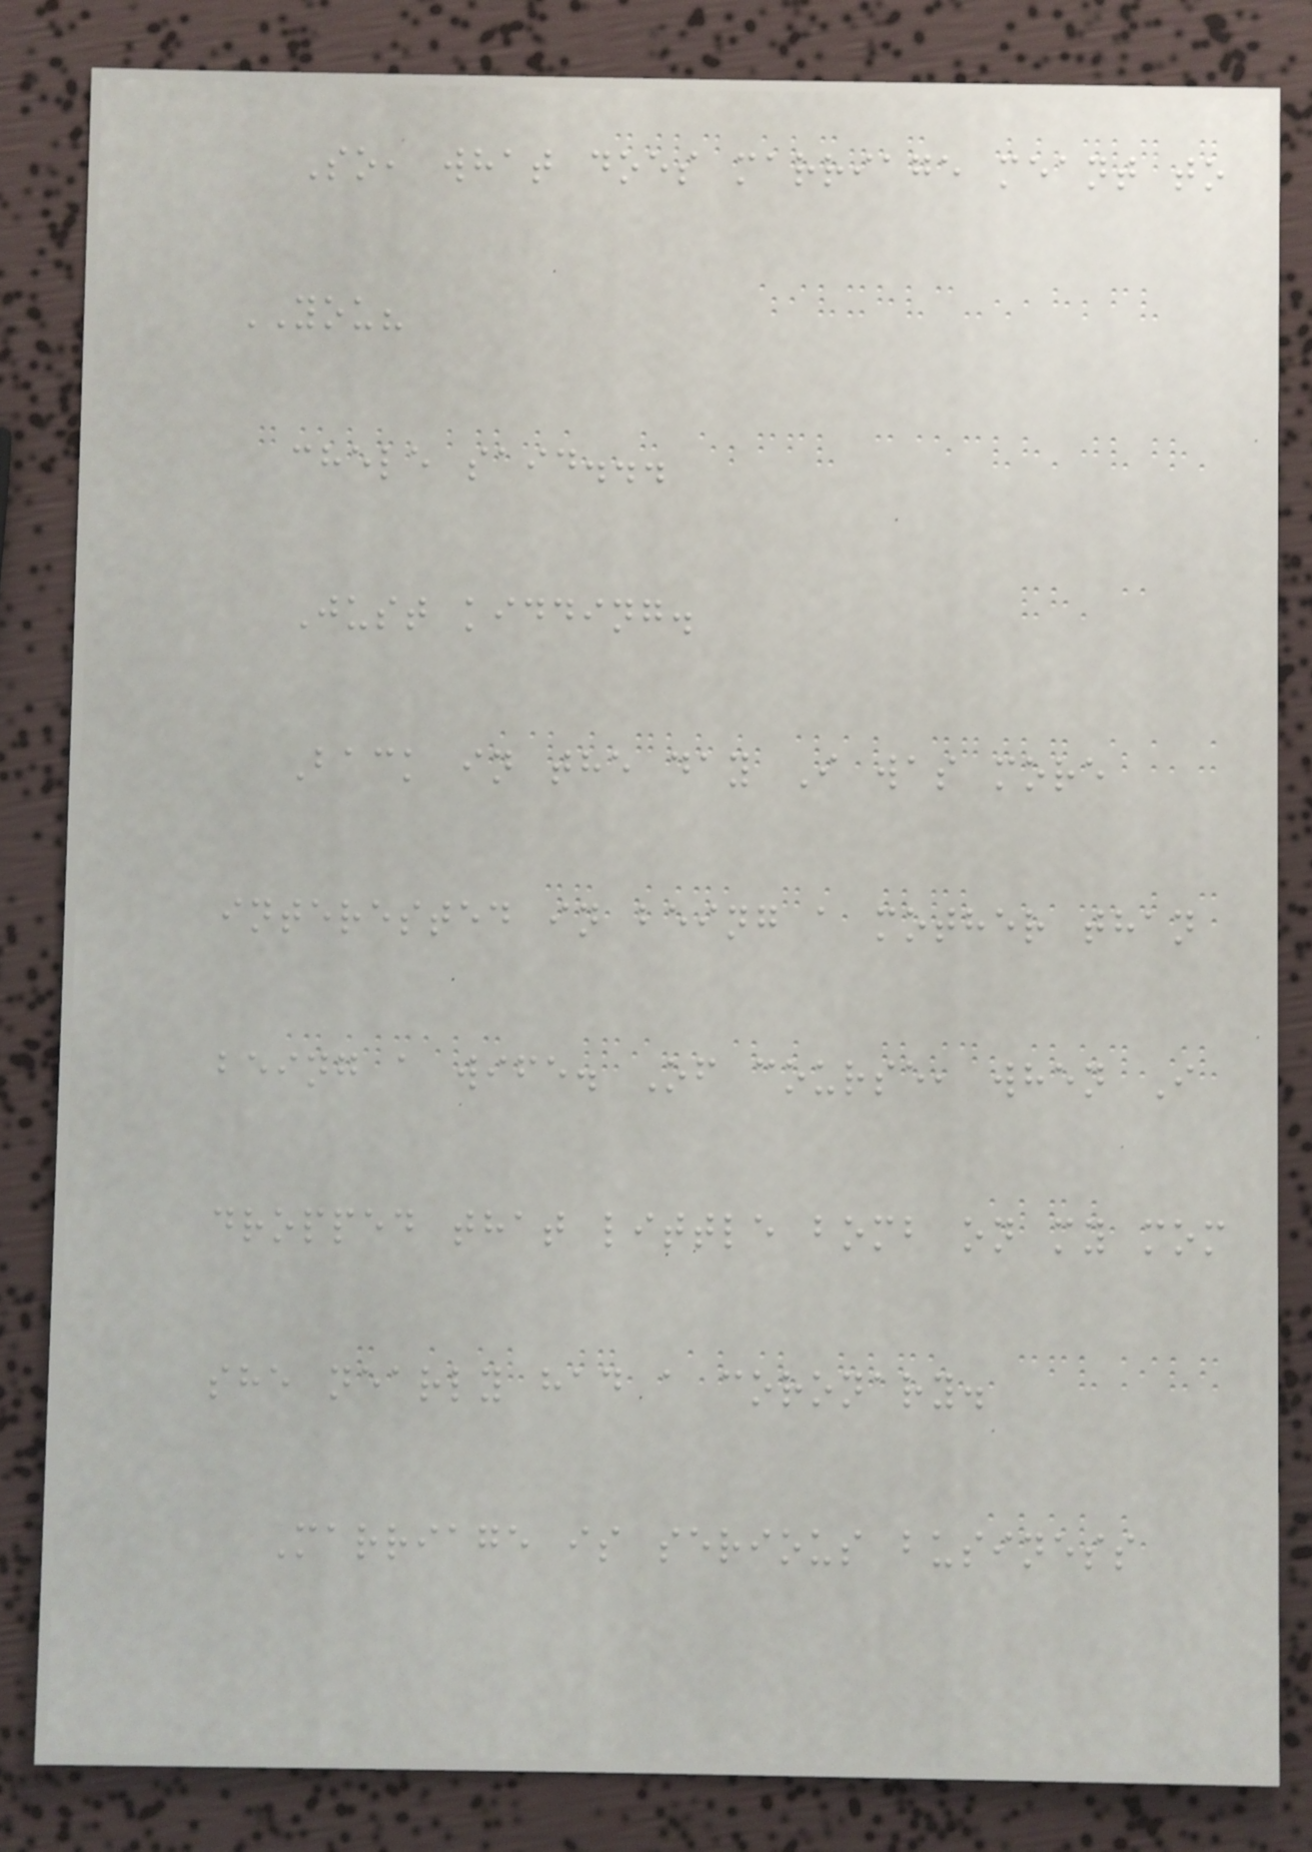So, what does marriage meant to
YOU?
chele said...
Just kidding.
Back in the day I was more
interested in being a mother than
being a wife. Of course, when I
dropped that little bomb on my mom
she nearly had a coronary.
Marriage is serious business
